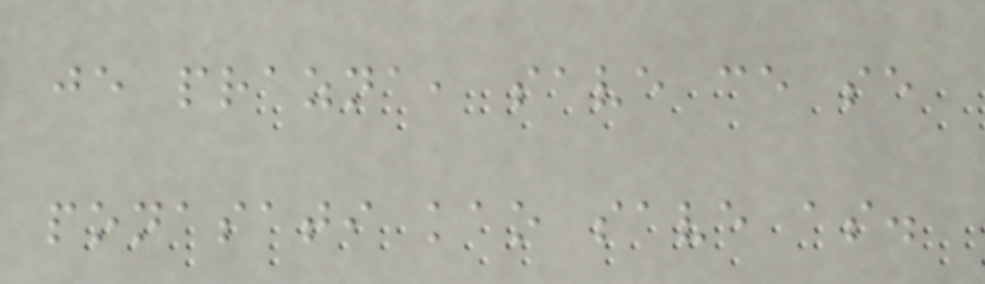je prazna, save ce se
ponasati kao save as.
